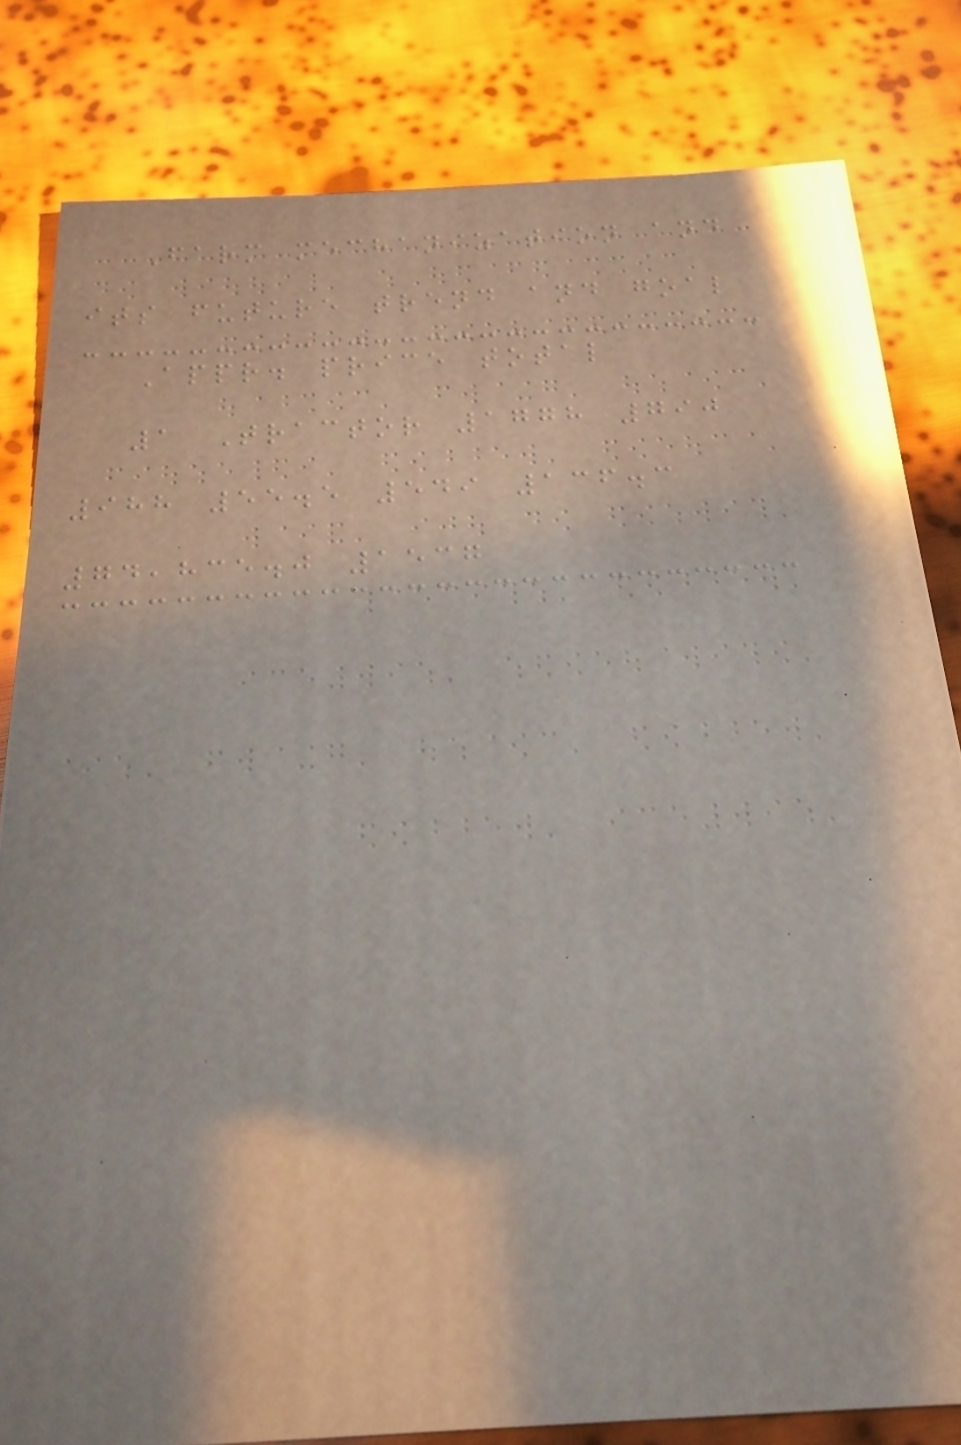Farm mechanization and
its future trend and goal
Appr. price total
1 Tractor 1778 790
988 55.5 549 136.3
74,835.0 1537
